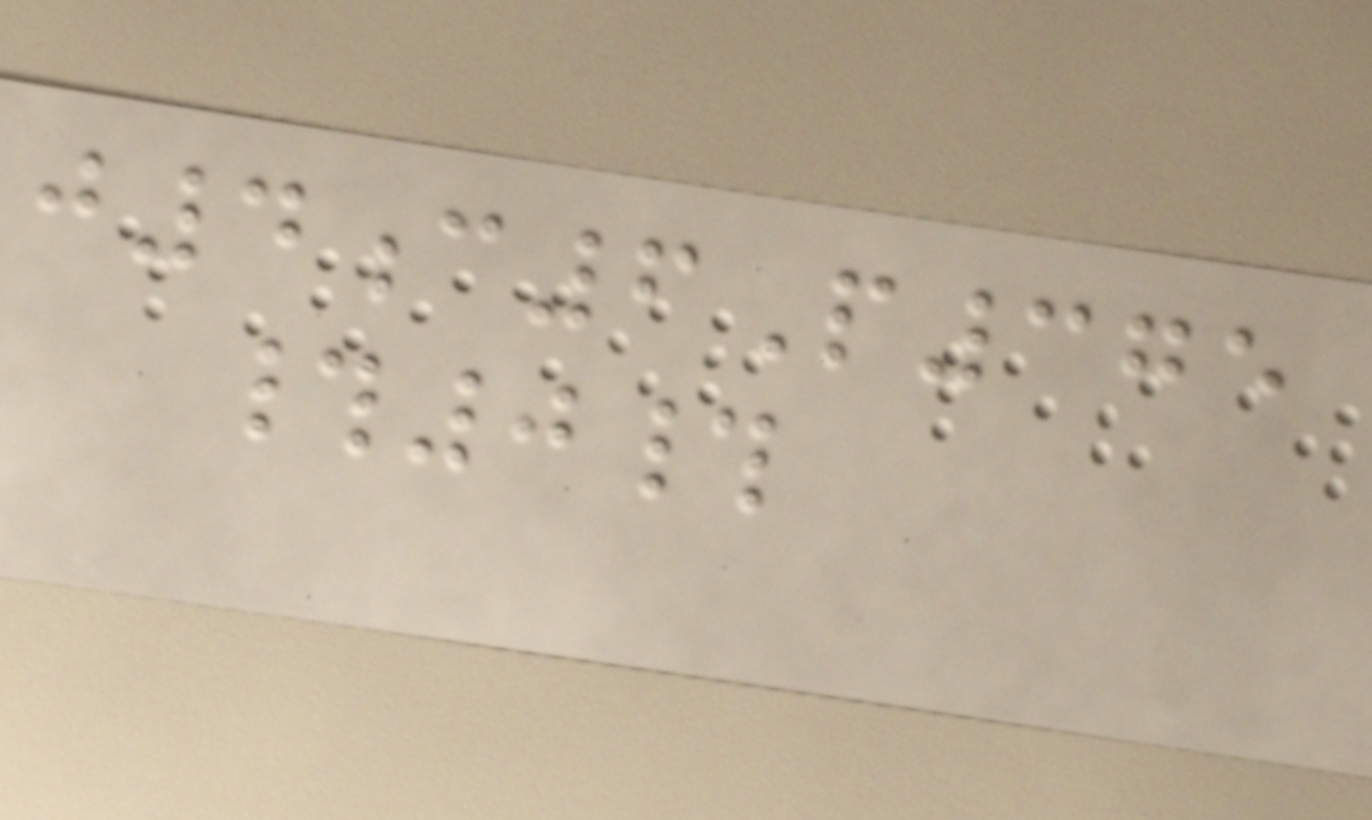j4c6P375
#0#
